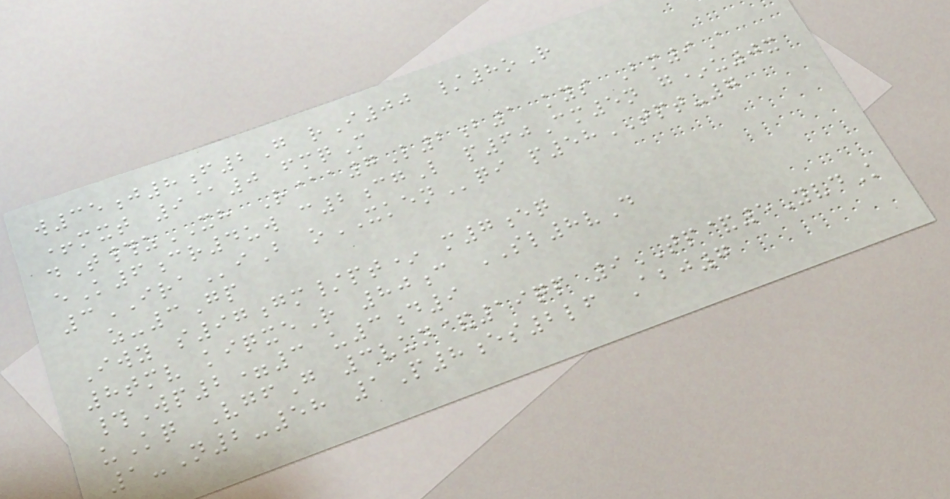w35j8f2G rI00 /8oR
+mxt 9@0 fmqM
dT#zXH R@a7L2b1 kys Bm9A
eK6cr4uw c2cgL p60Cm5n g*u0x
3IRAiB oXKENqi p58TPT-7
z-3Gp
Iwy s97gm/pt* m7eq
8tmv kiqxeR 80c SL8vD
#Wp2=3 u3d9
uKq VgfG 3vun&19qp 9TP&5YvdK
1-N2-58 1P8es2lf Abj7
